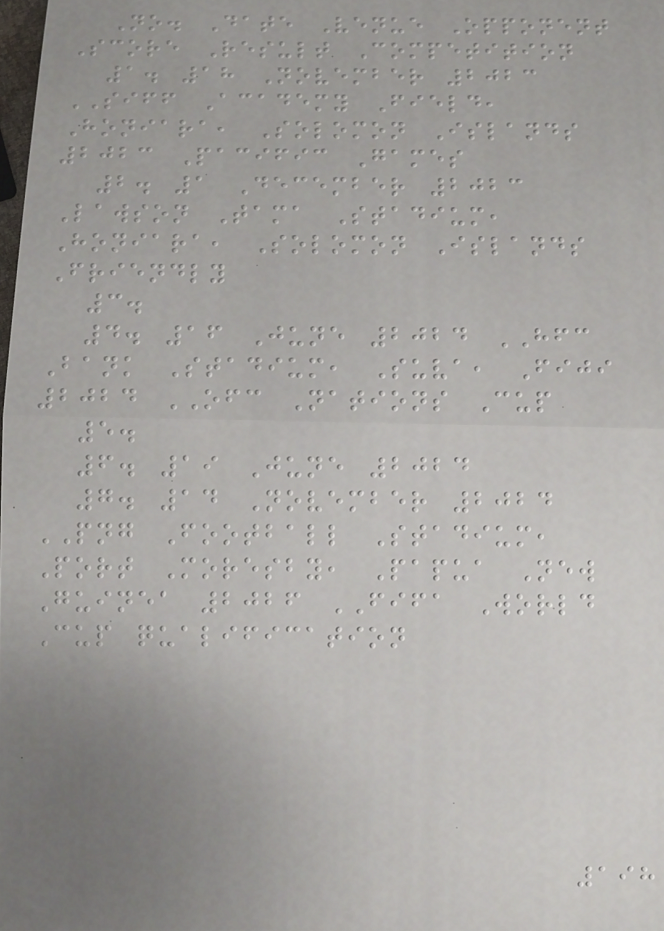No. Date Venue Opponent
Score Result Competition
1. 18 November 2023
SIFF Academy Field,
Honiara, Solomon Islands
2023 Pacific Games
2. 1 December 2023
Lawson Tama Stadium,
Honiara, Solomon Islands
Friendly
3.
4. 16 June 2024 HFC
Bank Stadium, Suva, Fiji
2024 OFC Nations Cup
5.
6. 19 June 2024
7. 14 November 2024
PNG Football Stadium,
Port Moresby, Papua New
Guinea 2026 FIFA World
Cup qualification
198
